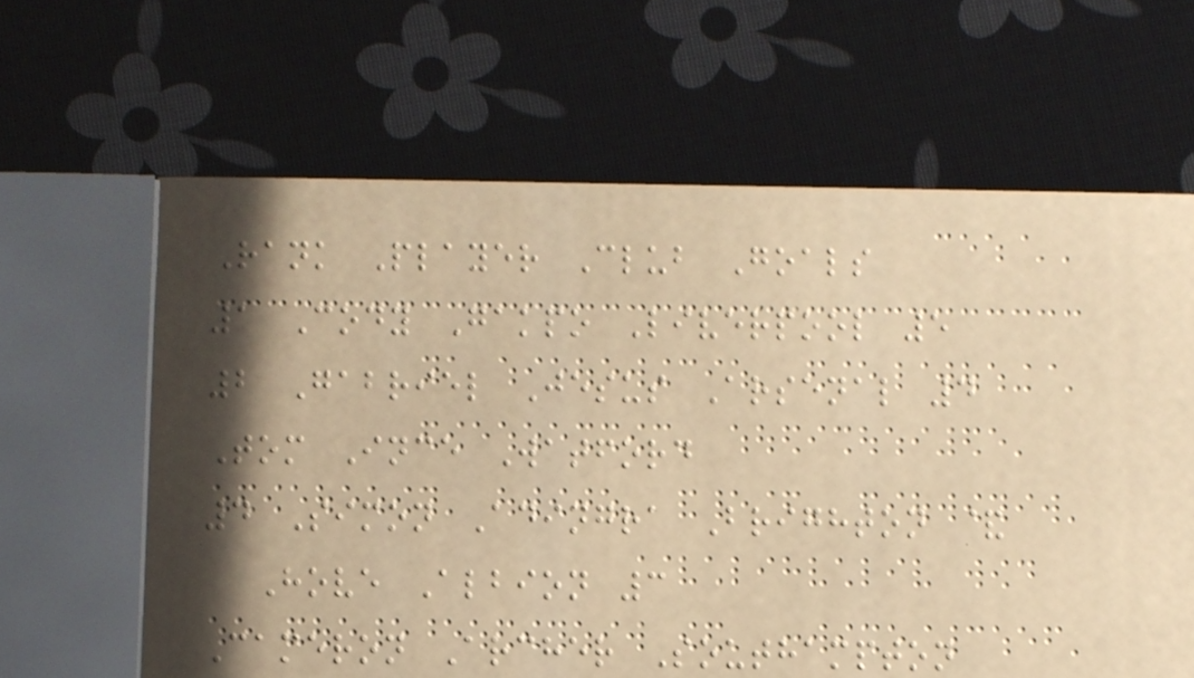Rank Player Club Goals
1 Cody Gakpo Liverpool 5
2 Gabriel Jesus Arsenal 4
Tom Ince Watford
4 Simon Adingra Brighton &
Hove Albion 3
Cameron Archer Southampton
